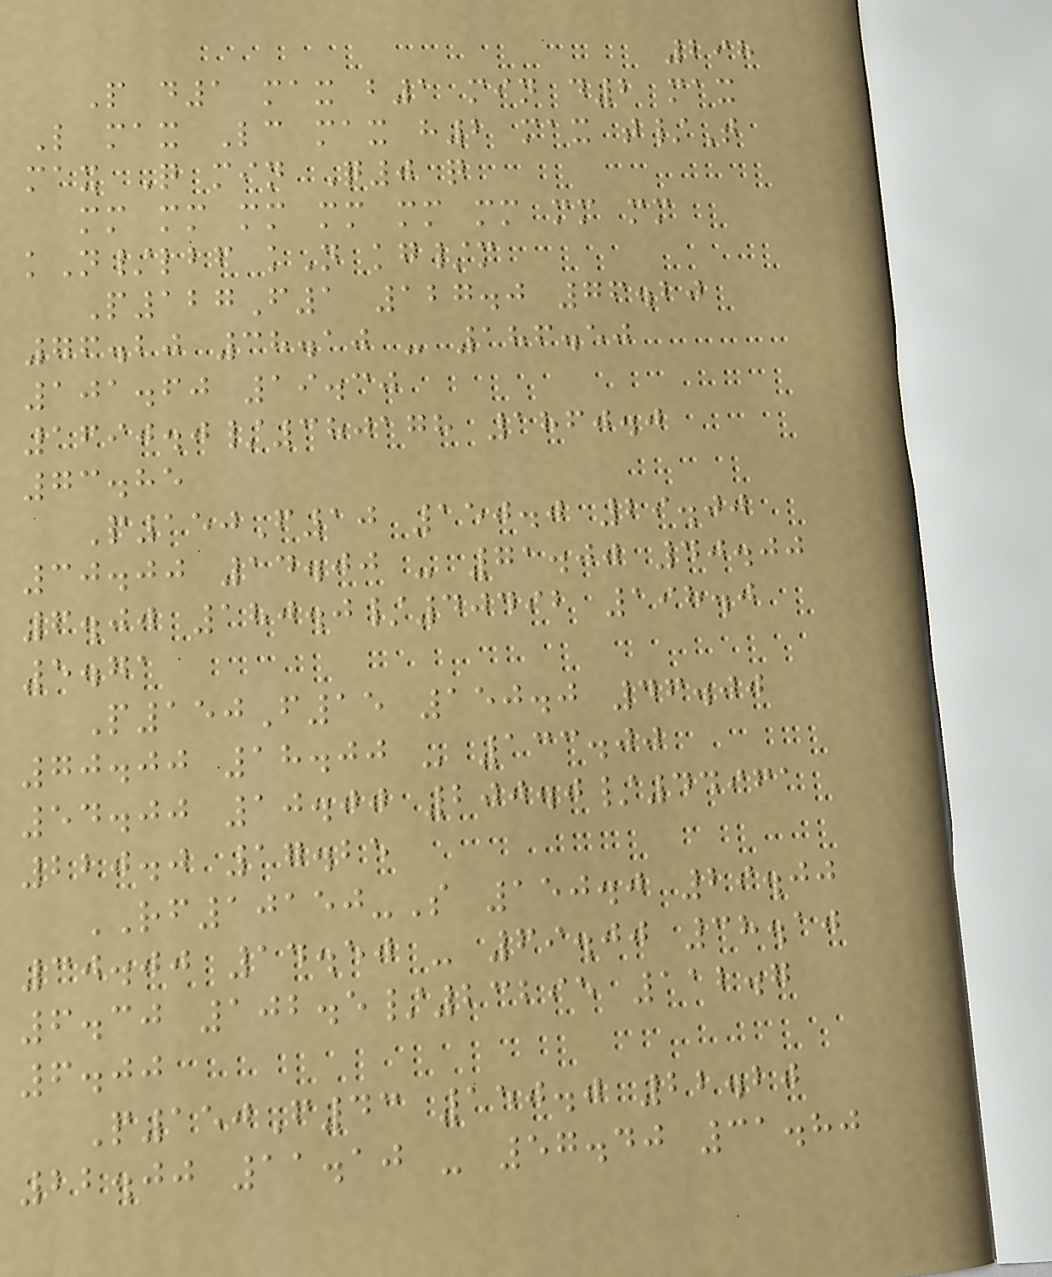298
P d1 max b1 min d2 max
L max Lc max h2 max t/T
max Q min Q0 q
mm mm mm mm mm mm mm mm
kN/lbf kN kg/m
P127F1 127.0 76.20
76.20 38.10 - 186.50
101.60 19.30
1690.0/380178 1860.0
73.85
P150F10 150.0 29.00
30.00 14.00 - 71.00 40.00
6.00 180.0/40492 198.0
5.71
P150F15 150.0 46.00
70.00 18.00 - 133.00
54.00 10.00 200.0/44961
220.0 17.25
RF10150-S 150.0 29.00
30.00 14.50 - 69.00 38.10
6.30 102.5/23295 112.7
6.00
P150F43 150.0 22.20
22.00 11.10 - 57.40 31.80
